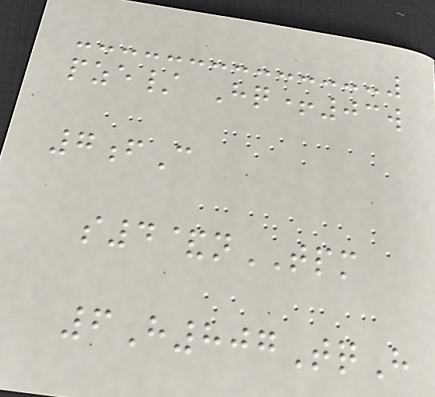pze/ Hq+03w
7fC
s4&nTPM
6H807TqH
